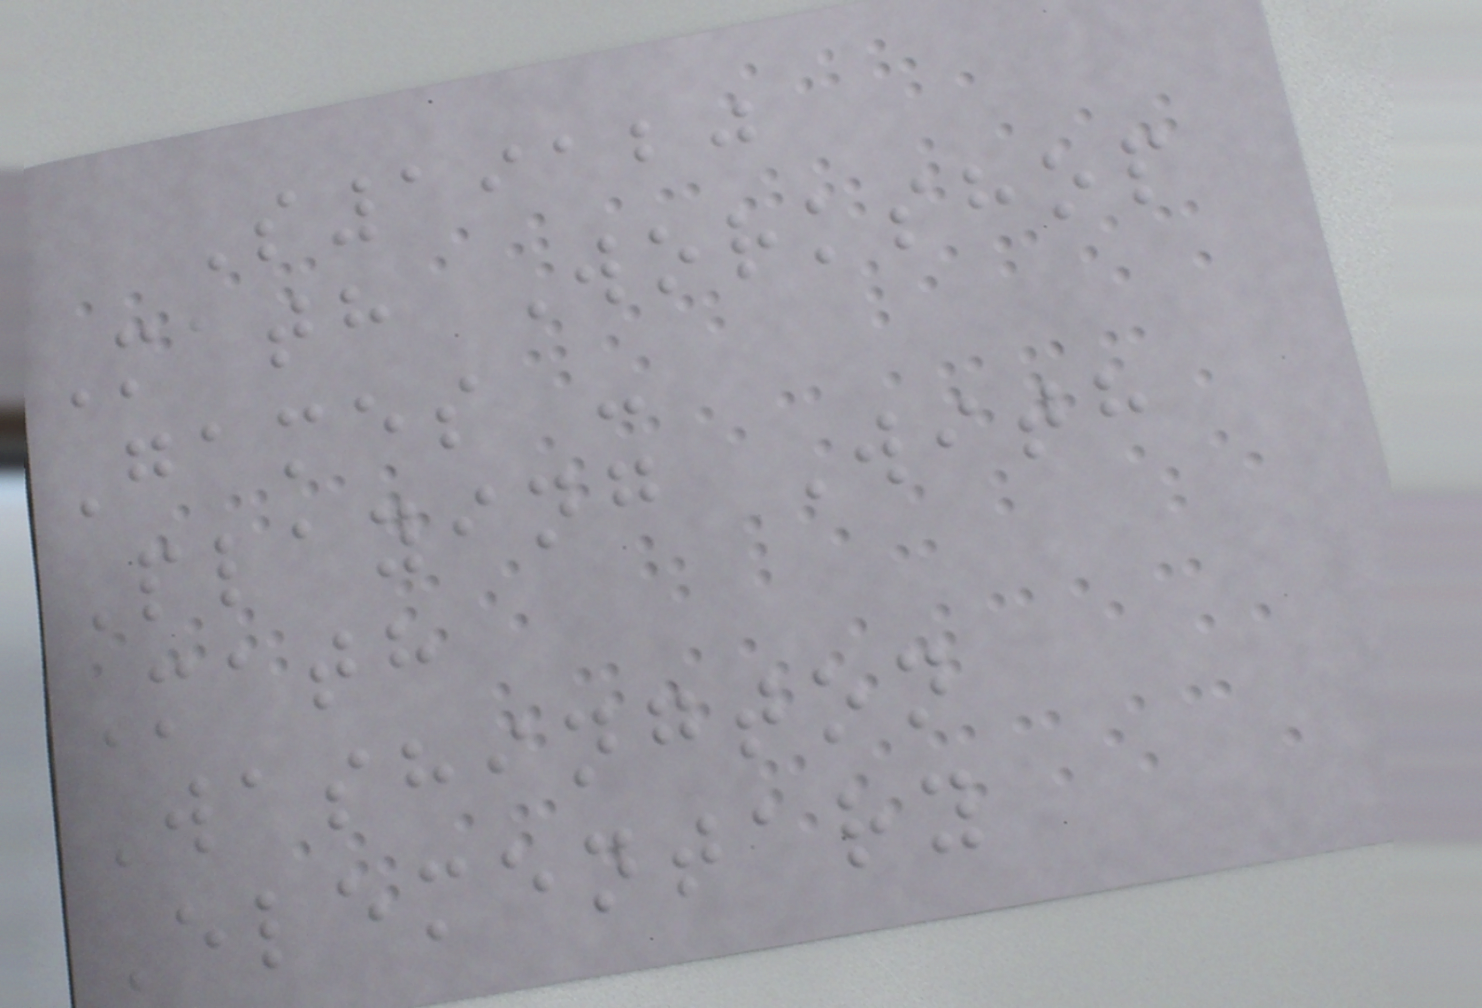S19120
Math Workshop
Games -
Playing With
Math
Washington
Elementary
